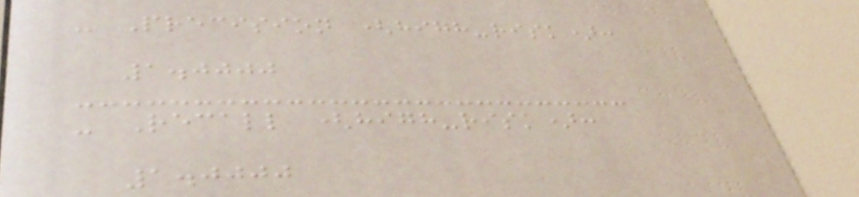- Precision (high-risk):
1.0000
- Recall (high-risk):
1.0000
